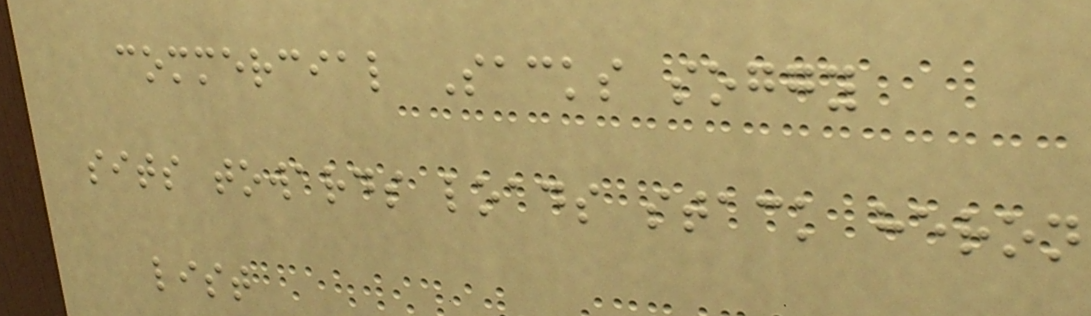commercial Sacks soggy
sits towards loads stack heron
list
